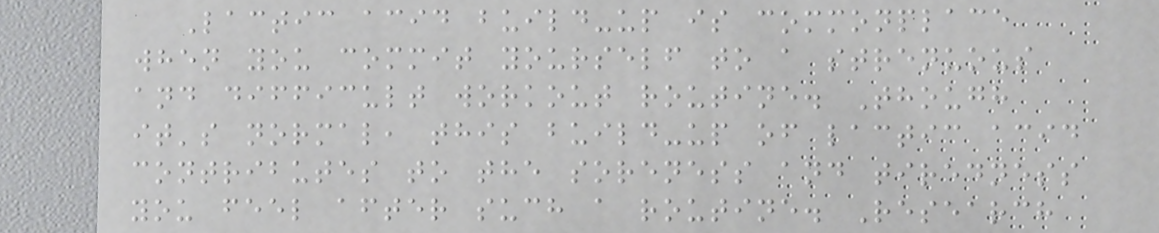Lactic acid build-up is commonplace
when you commit yourself to a strenuous
and difficult workout routine. Though
it's normal, this build-up of lactic acid
contributes to the soreness and tiredness
you feel after such a routine. Research
